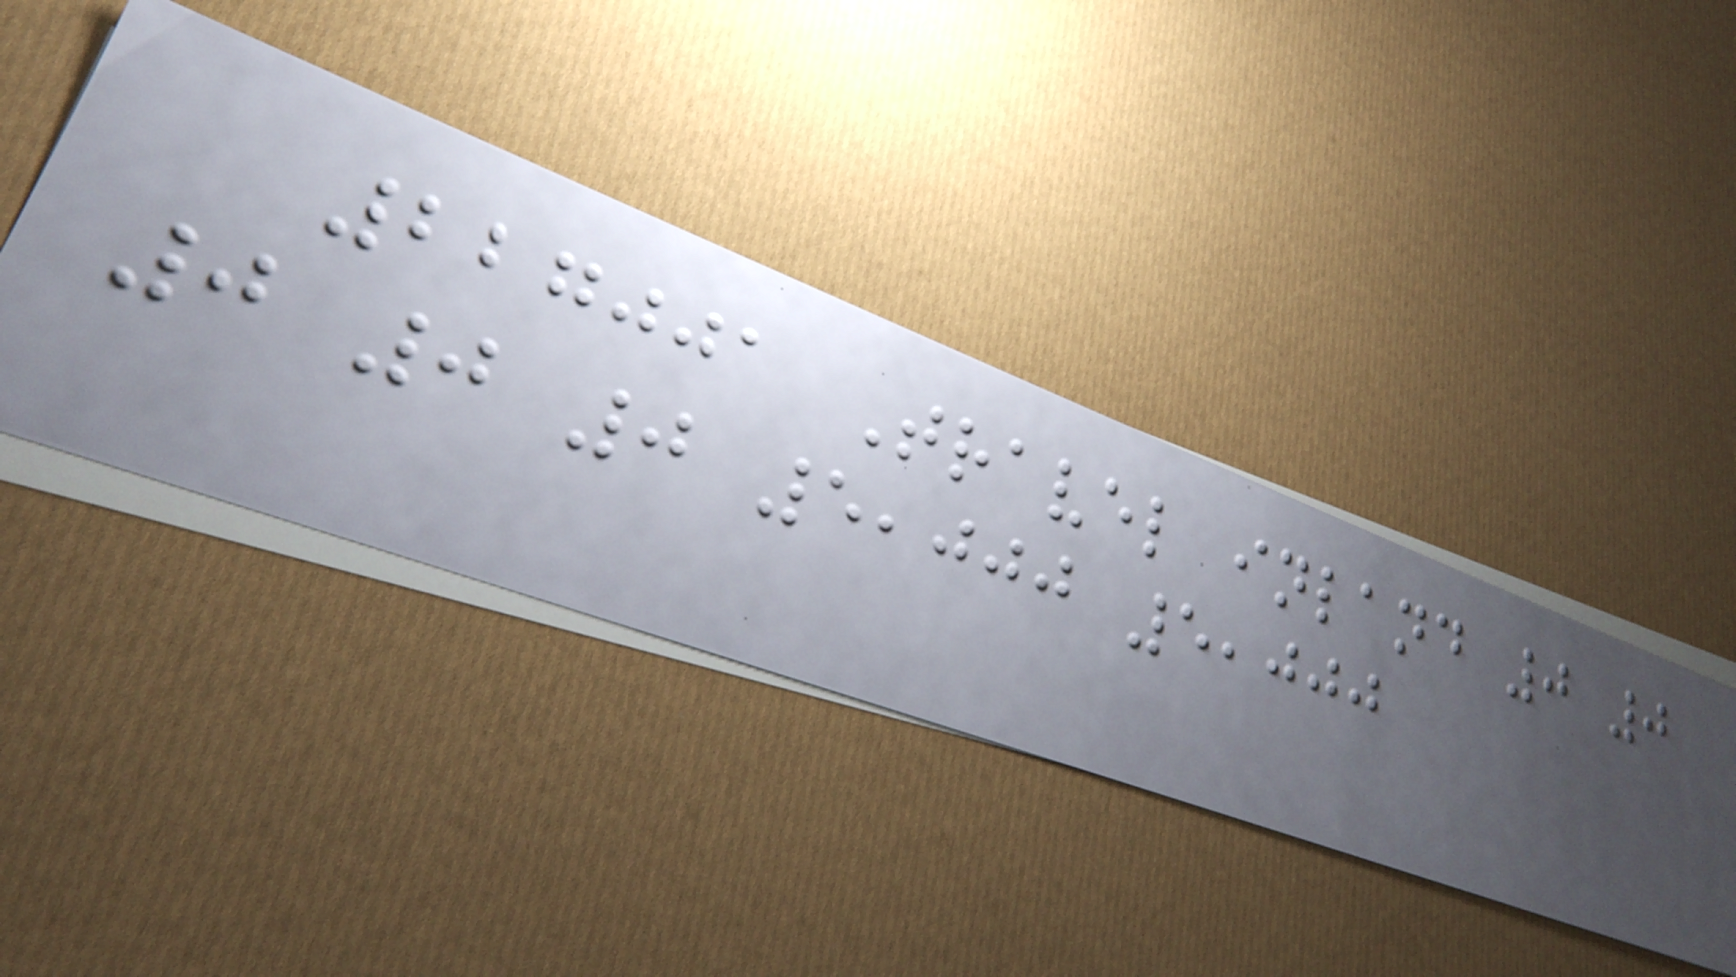227001 Travel inland 0 0
0 0 0 5,000 5,000
